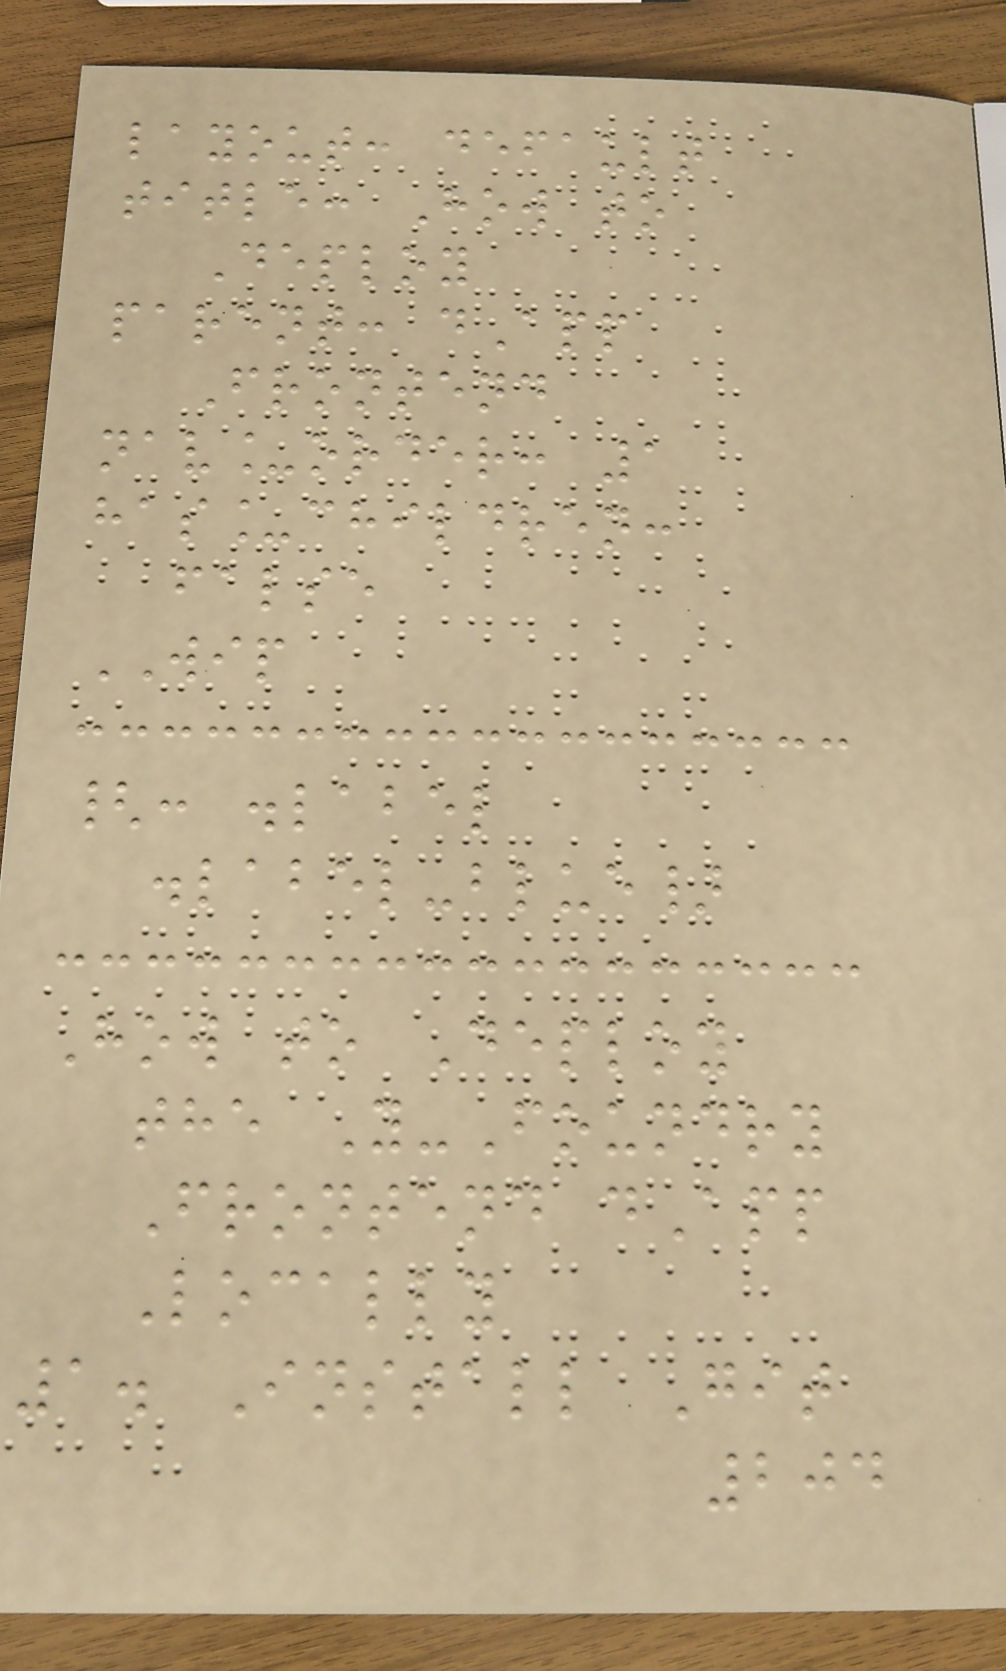layout: default
title: How to
Deploy
parent: dApp
Frontend
nav_order: 1
has_children:
false
WIP
{: .label
.label-blue}
How to Deploy
the Y-Foundry
Frontend dApp
Locally
1. Install Git
204
